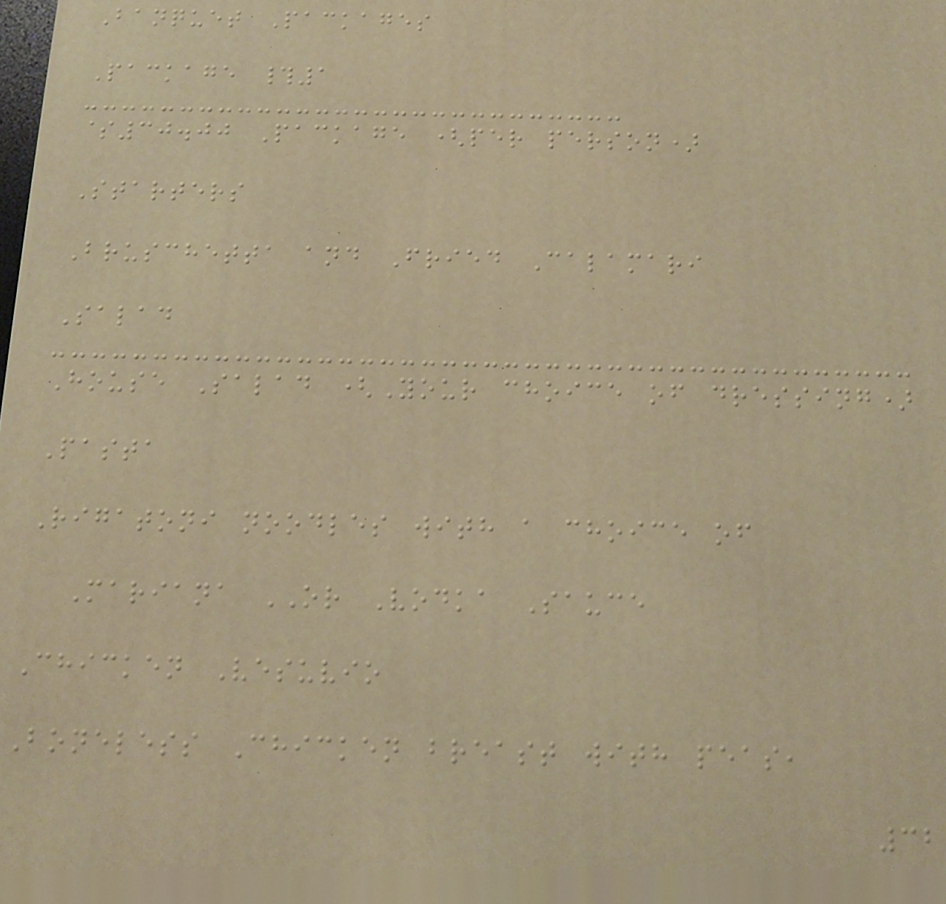Banquet Packages
Package #1
$30.00 Package (per person)
Starters
Bruschetta and Fried Calamari
Salad
House Salad (Your choice of dressing)
Pasta
Rigatoni noodles with a choice of
Mariana OR Vodka Sauce
Chicken Vesuvio
Boneless Chicken breast with peas,
32
